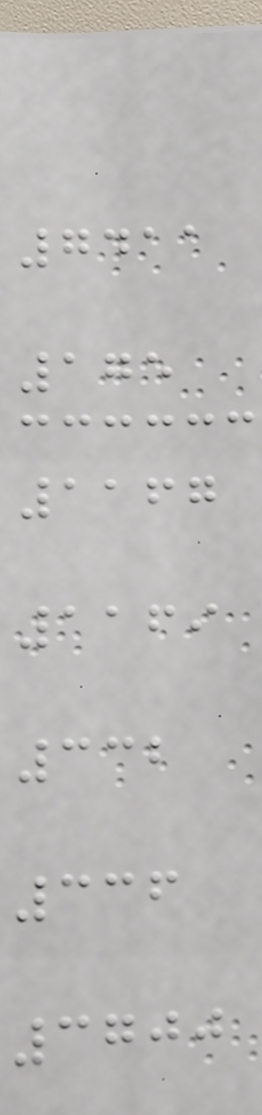7411
175
1167
1169
332
336
3700
